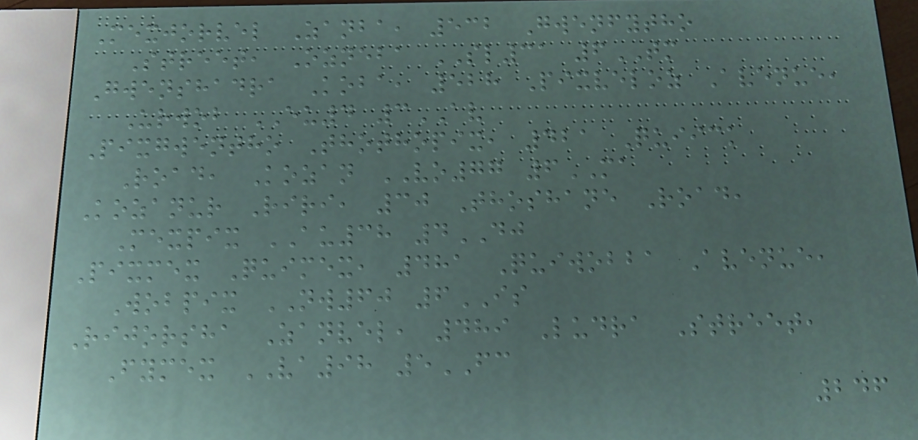Mexjorvel Zanba, 532 Gwenfytho
Street, Ozneba SL31 6TM
Gwenshadra Koba, 528 Pixveloz Avenue,
Urwob EU4 3AV
Pixgwentho Thothopix, 421 Quiick
Road, Kozan VO77 6MA
Kozanur Riri, 30 Thoshane Road,
Mexpix AU38 4DJ
Pixmex Quimex, 481 Quiwobba Avenue,
Wobpix NW60 6IS
Rijorsha Zanvel, 489 Ludra Street,
Fymex VA98 5FC
246
